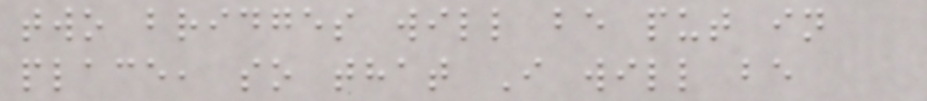two bridges will be put in
place, so that I will be
